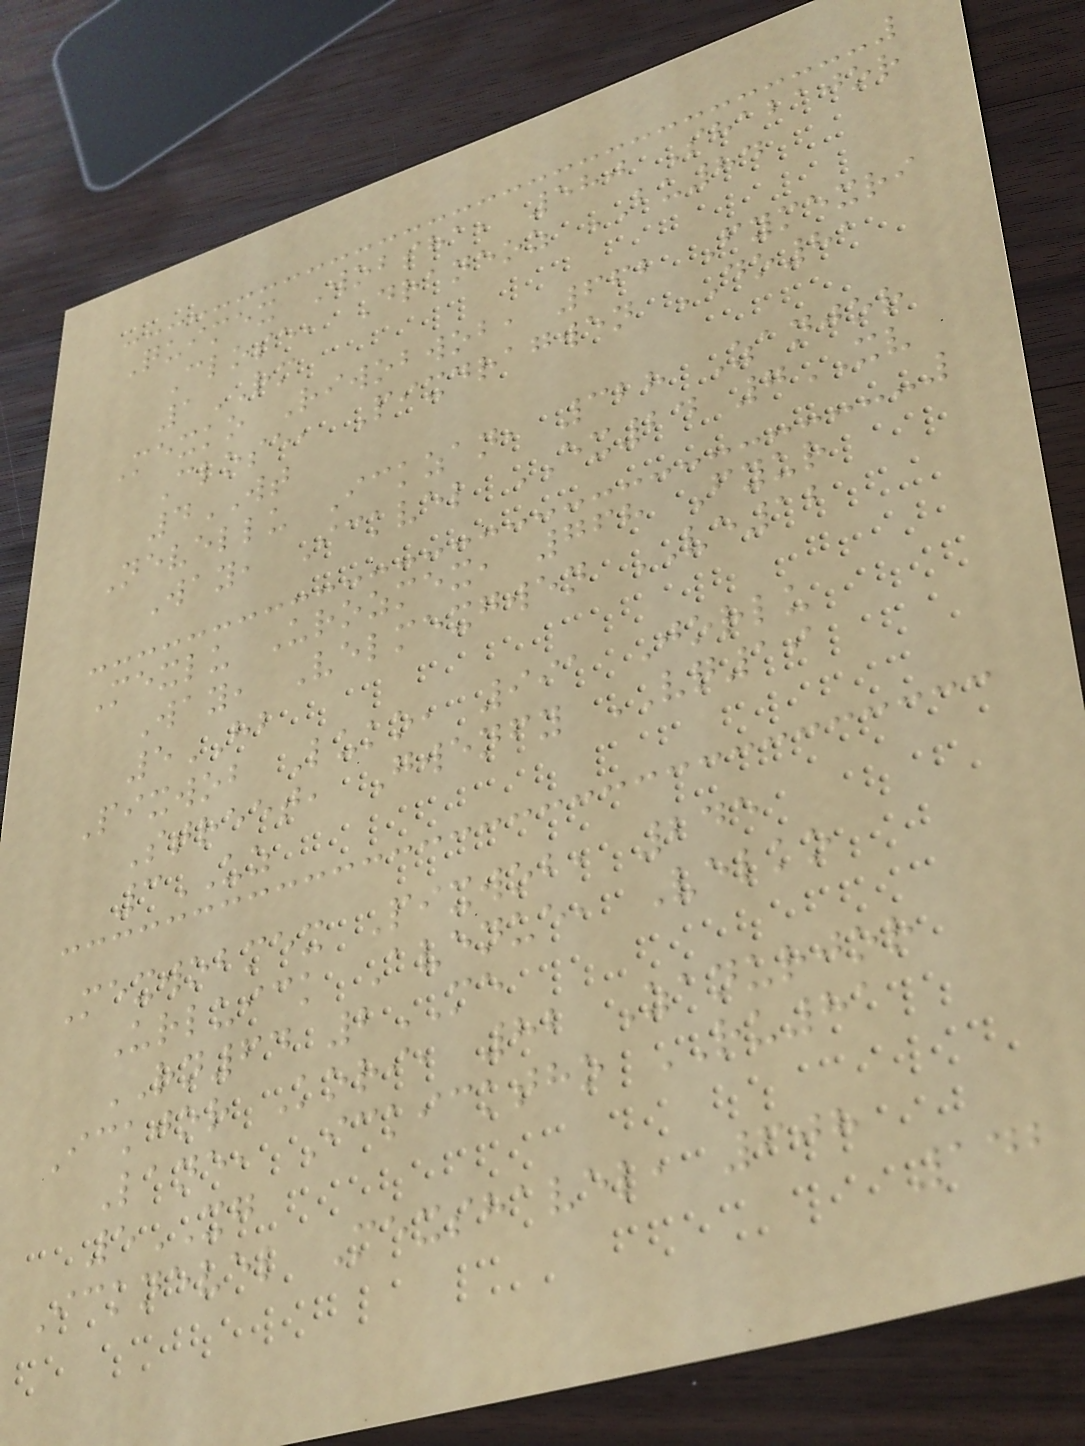Quimex Wobsha, 580 Shabajor
Close, Draneoz BU84
1RM
Mexko Riwobwob, 662 Fymexri
Close, Pixdragwen DO81
4WT
Nevellu Ickzan, 328 Zanjor
Way, Ickvel EX24 7XV
Mexlu Urozmex, 768 Fyur
Way, Velmexgwen VE12
5HB
Pixwob Luko, 991 Jorlu
Street, Gwenfy VQ19
3UZ
Mexwobmex Pixwob, 245
Urluick Avenue, Velko
RN64 2ME
Ickjor Kori, 82 Zanurjor
Lane, Ickicktho RU81
5XG
Icknevel Mexshavel, 608
142
